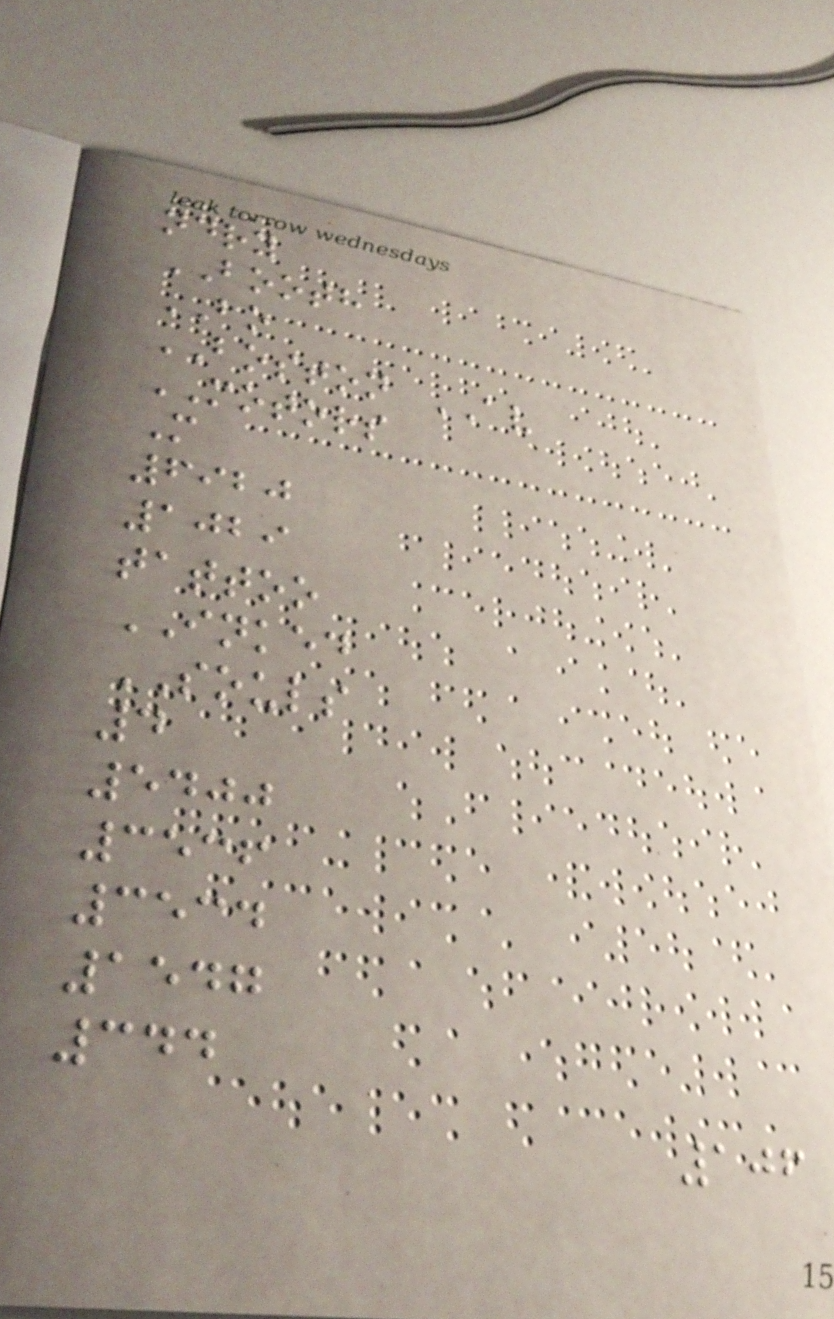ndry
BOOTH
BO
BOSTON AV
MOTORS
M
6920
1029
tattoo
INKED
SOULS
4
5400
3536
3534
1547
344
106
